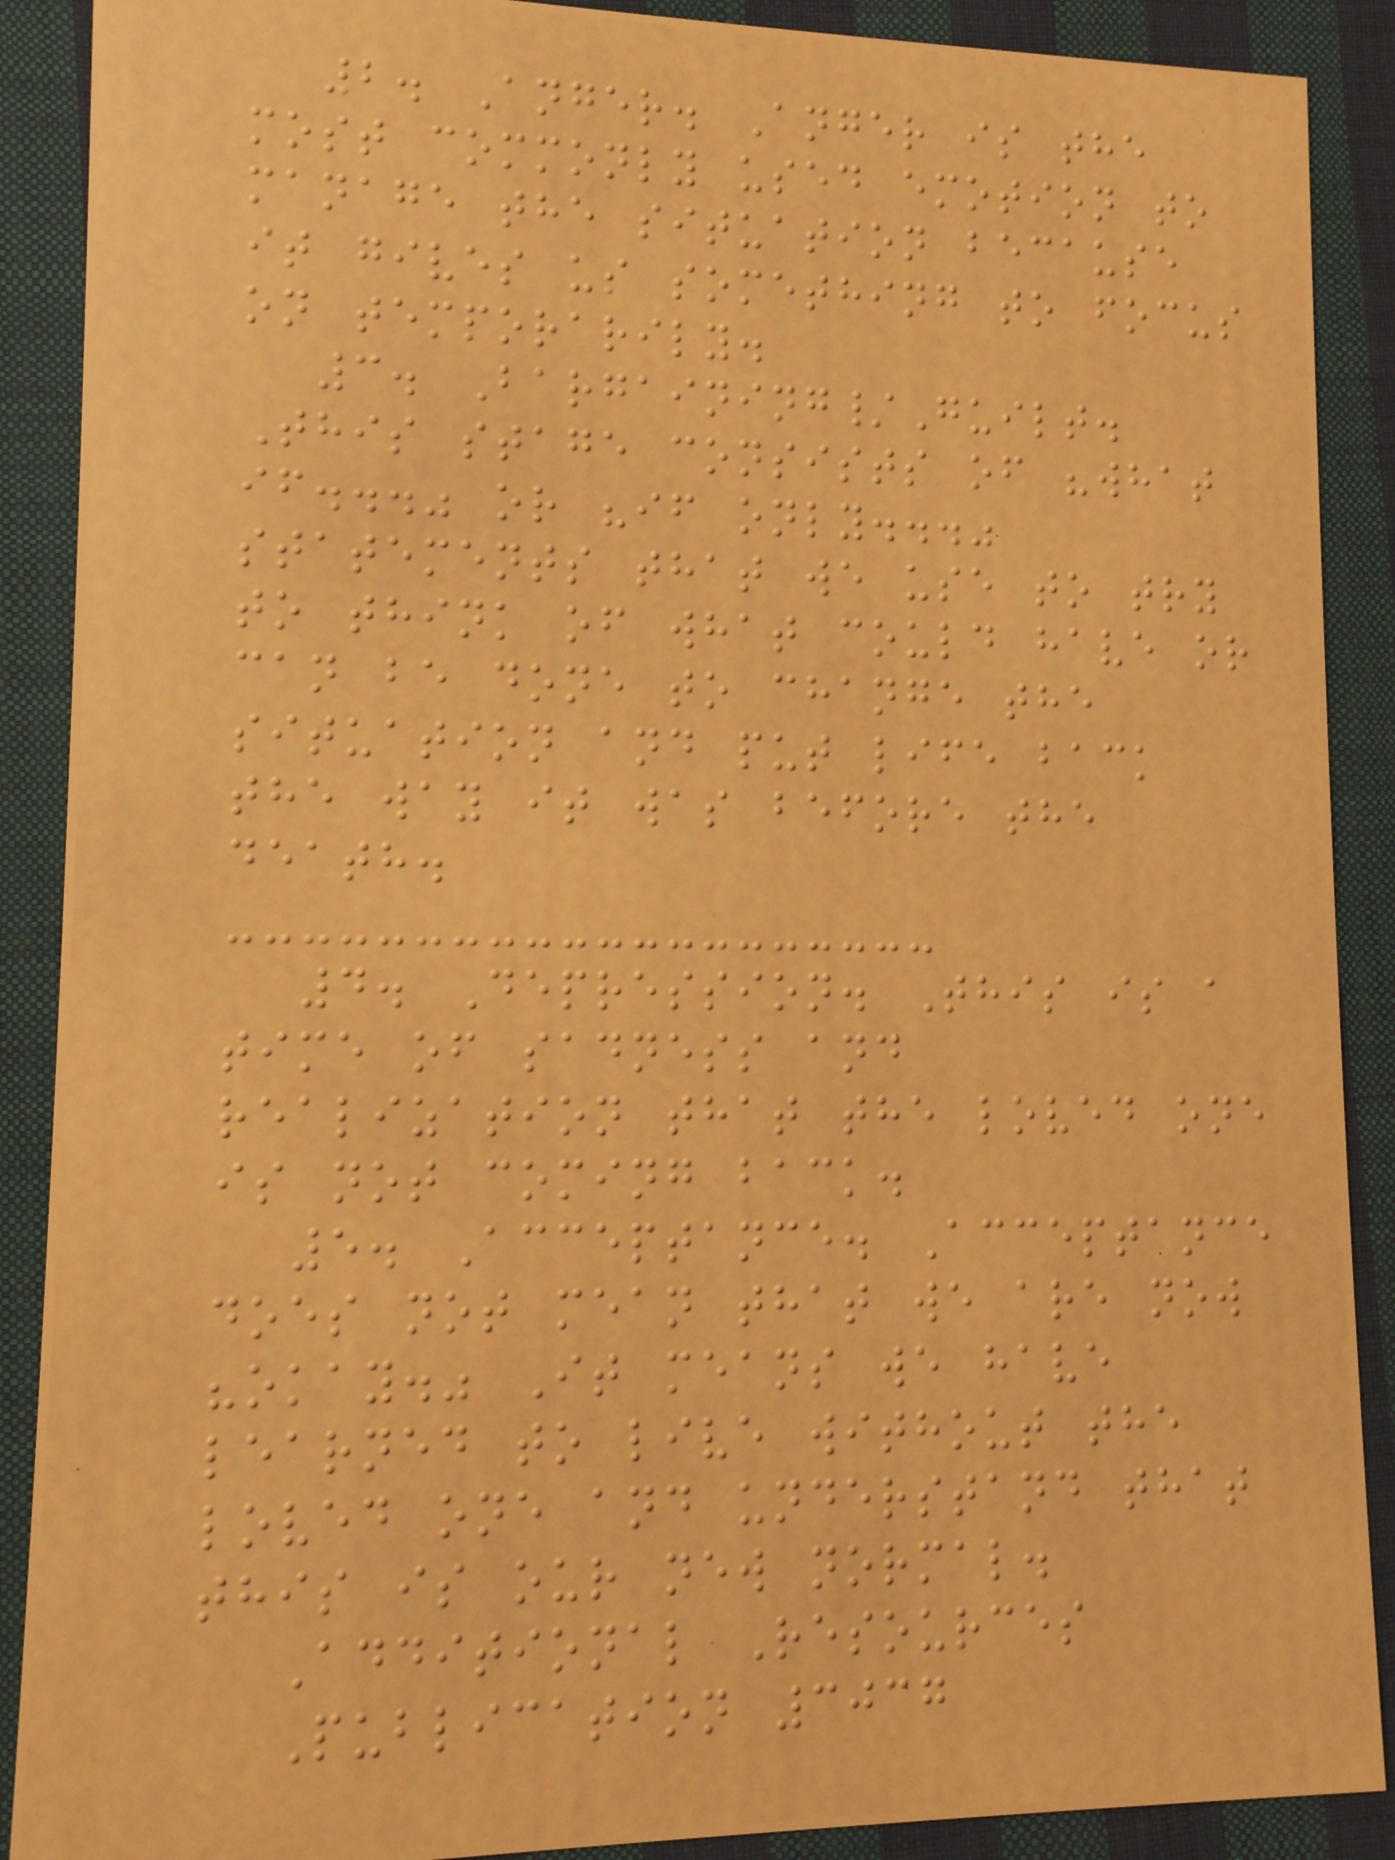2. Anger. Anger is the
most commonly used emotion to
manage the situation because
it gives us something to focus
on temporarily.
3. Bargaining/Guilt.
This stage consists of "what
if..." or "if only..."
statements that we use to try
to think of what could have or
can be done to change the
situation and put life back
the way it was before the
death.
4. Depression. This is a
time of sadness and
realization that the loved one
is not coming back.
5. Acceptance. Acceptance
does not mean that we are now
"okay." It means we have
learned to live without the
loved one and understand that
this is our new normal.
Additional Resources
Publication 3037
